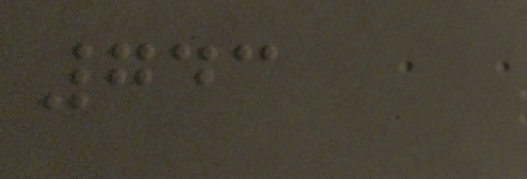743
